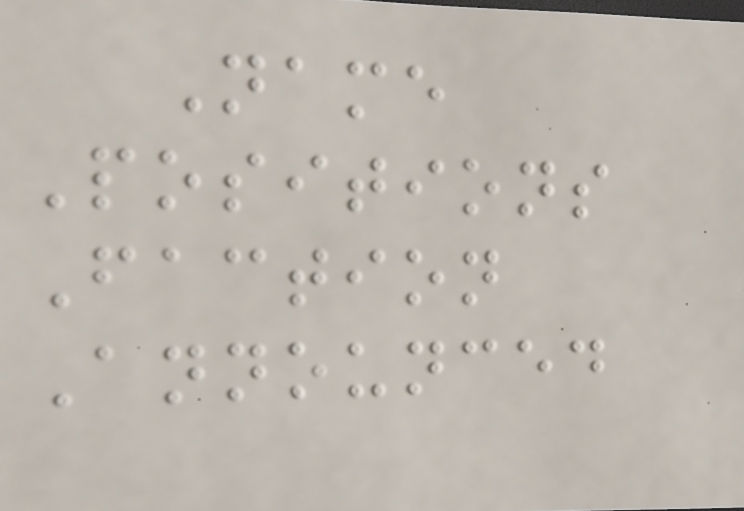Name
Positions
Faction
Announced
